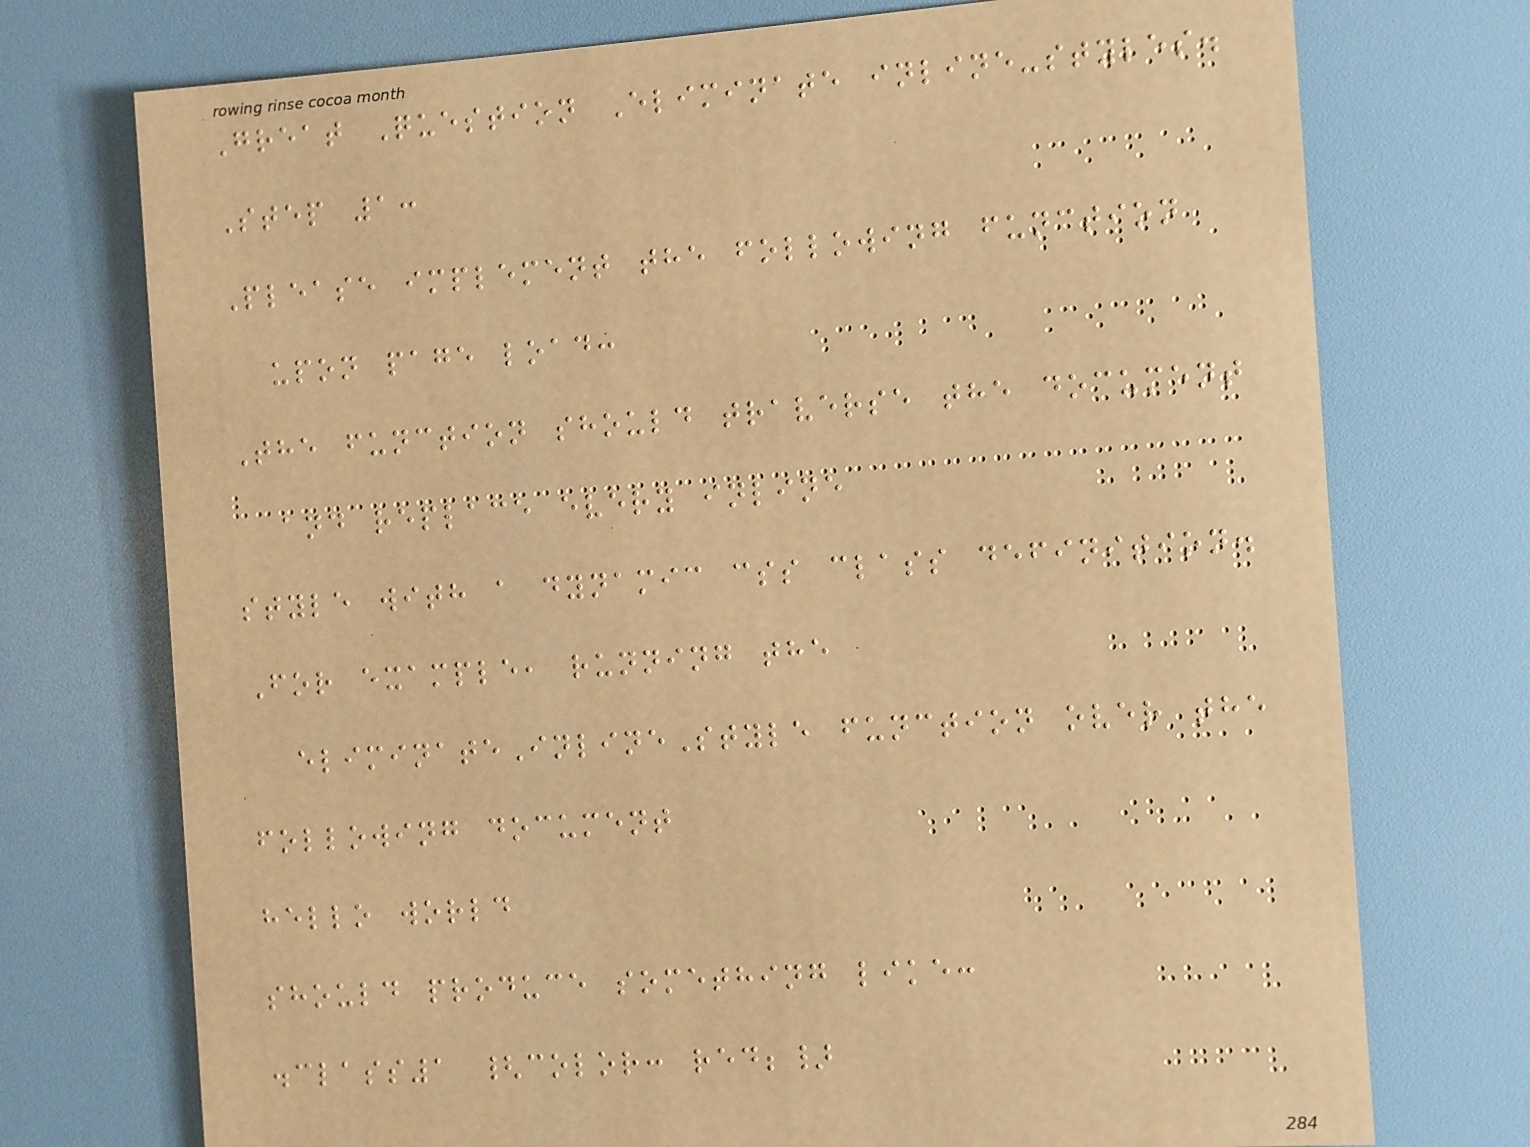Great Question Eliminate inline-styles.
Step 1:
Please implement the following function
upon page load:
The function should traverse the document
and replace every inline
style with a dynamic css class definition.
For example, running the
eliminateInlineStyle function over the
following document
hello world
should produce something like:
.class1 {color: red;}
